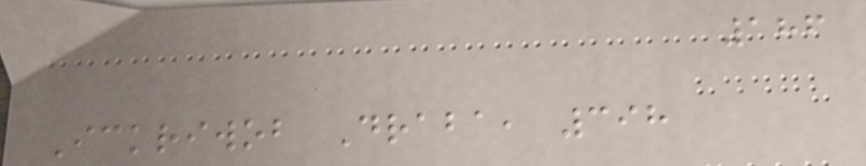186
Ickriwob Draba, 398
